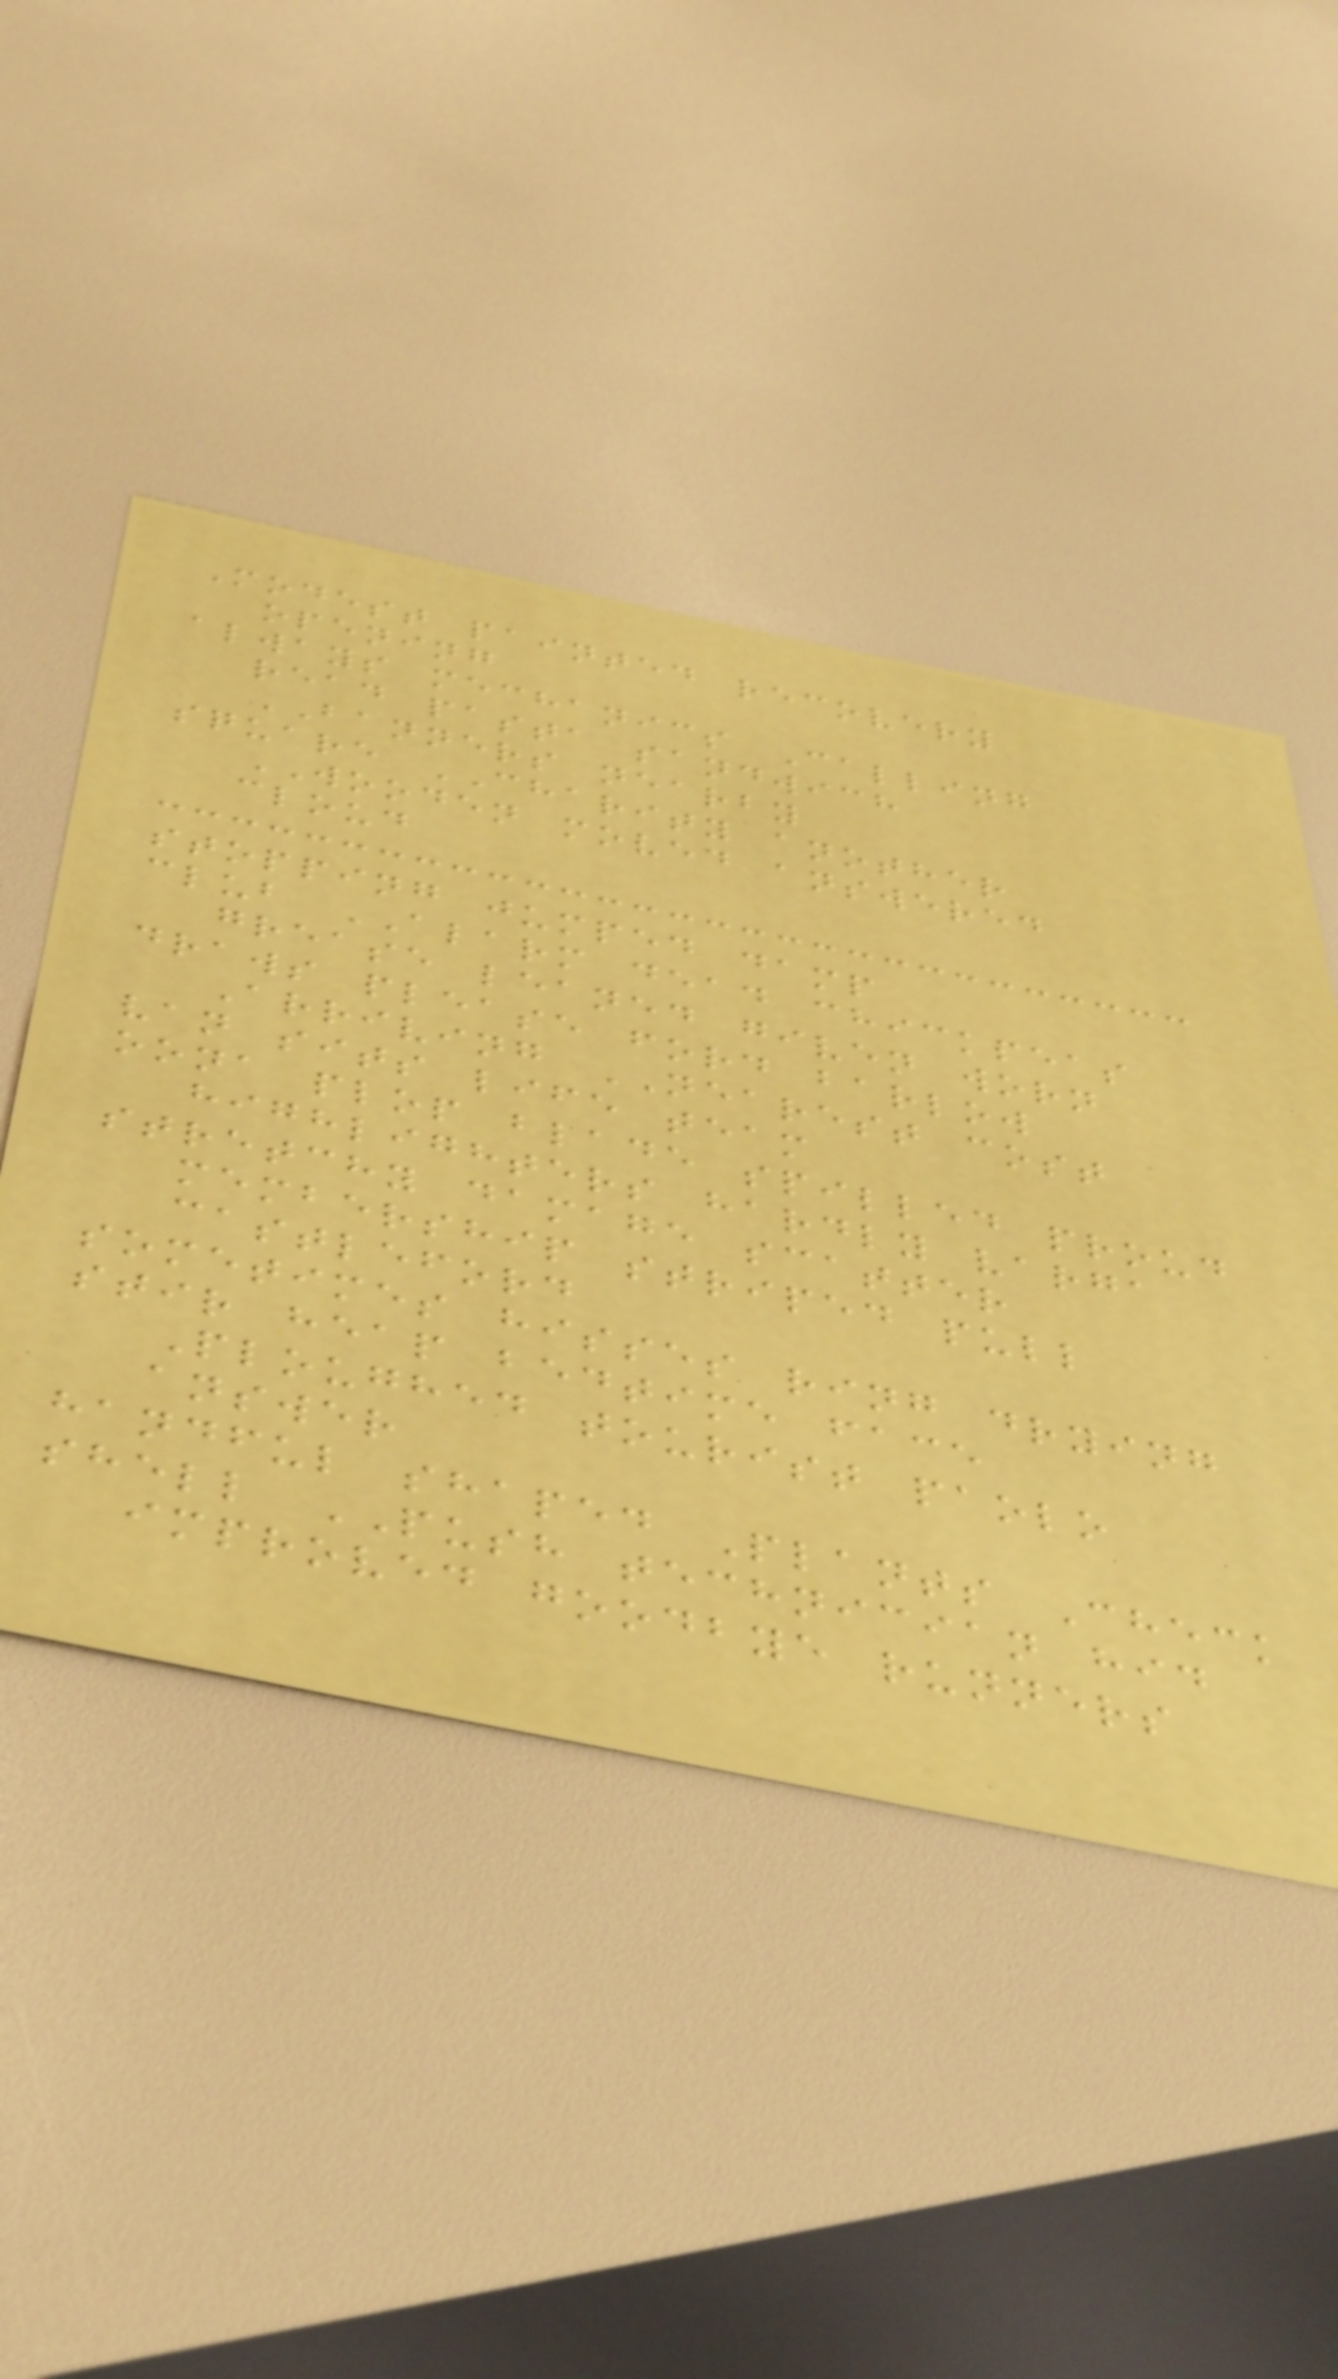Modest painted recovery
opening
always mechanics Calling
read pasta sandwich
BANNERS nearby
square CHARITY another
WOODEN moved answered
cloud
stopping jumped damp
club ALARM dead chickpeas
grease leaned given worn
draws please ford barlow
Arriving NEAREST cost
van sits life team
oona plop blade spilled proud
highlighters hardly varga
stretchy damage scatter
membership striped pull
castleford
sometimes hisses ring drying
stir heap bedtime face
Ploughed tourist paolo
answer
handful shaped Plants Check
shell PUSH technician hid
improved goodbye runners
